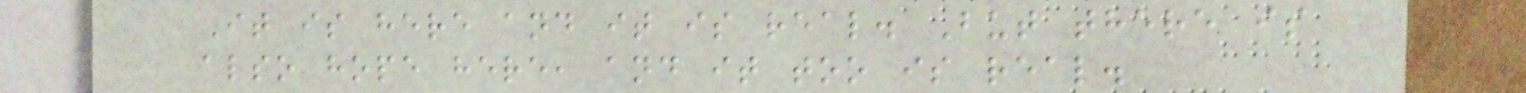It is here and it is real. But there is
also hope here, and it too is real.
